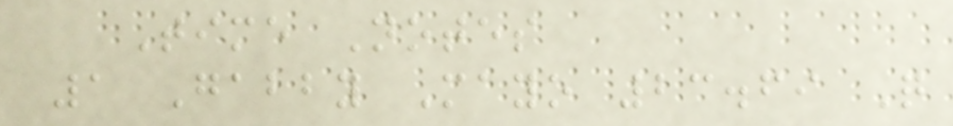Time Notes
1 Gabby Mayo 23.69 Q
